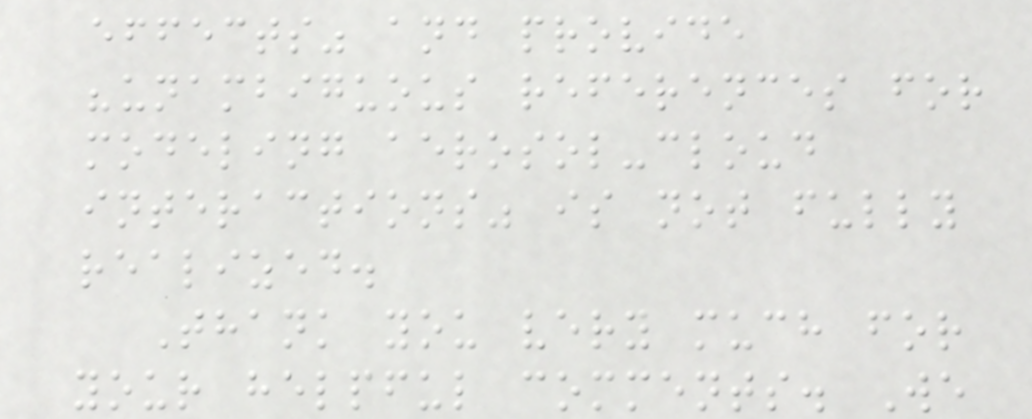effects" and provide
"unambiguous references for
modeling aerosol-cloud
interactions" is not fully
realized.
Thank you very much for
your helpful comments. We
